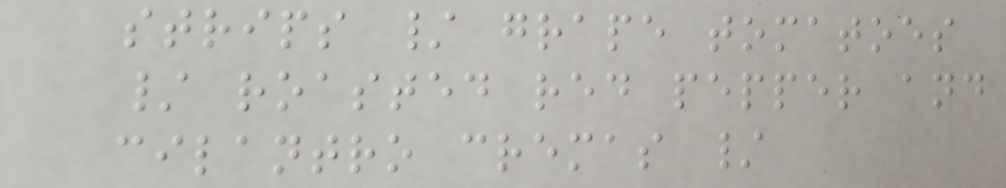strips / grape tomatoes
/ roasted red pepper and
cilantro cremas /
